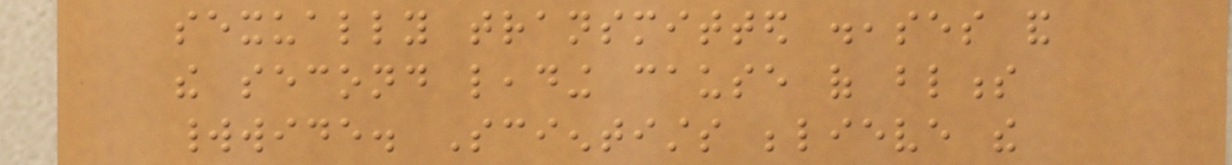sexually transmitted diseases and
the second leading cause of blindness
worldwide. Scientists believe the
